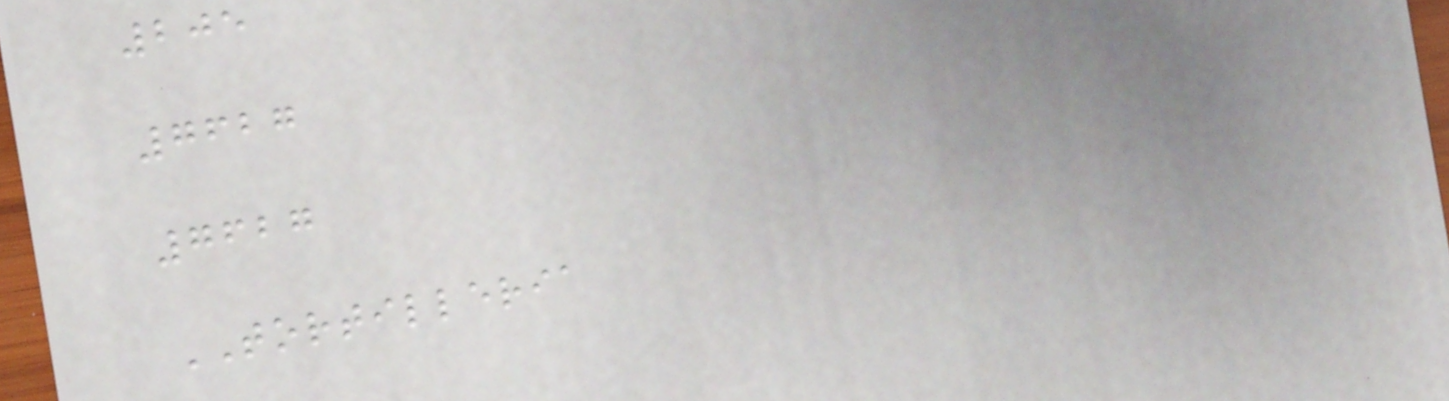205
7627
7627
TORTILLERIA
